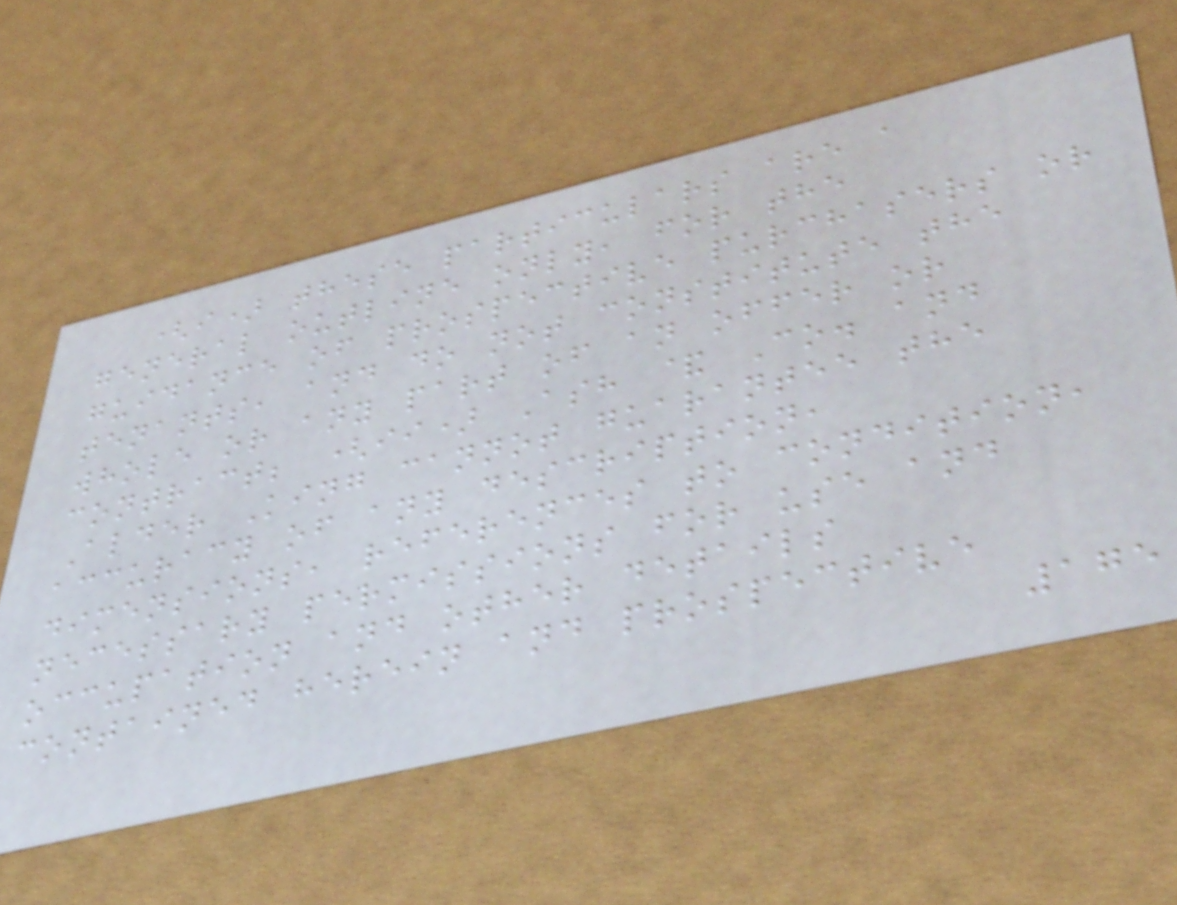(i) these particulars are a
general outline only, for the
guidance of prospective purchasers or
tenants, and do not constitute the
whole or any part of an offer or
contract; (ii) Ash & Co. and
Alder King cannot guarantee the
accuracy of any description,
dimensions, references to condition,
necessary permissions for use and
occupation and other details
contained herein and prospective
175
